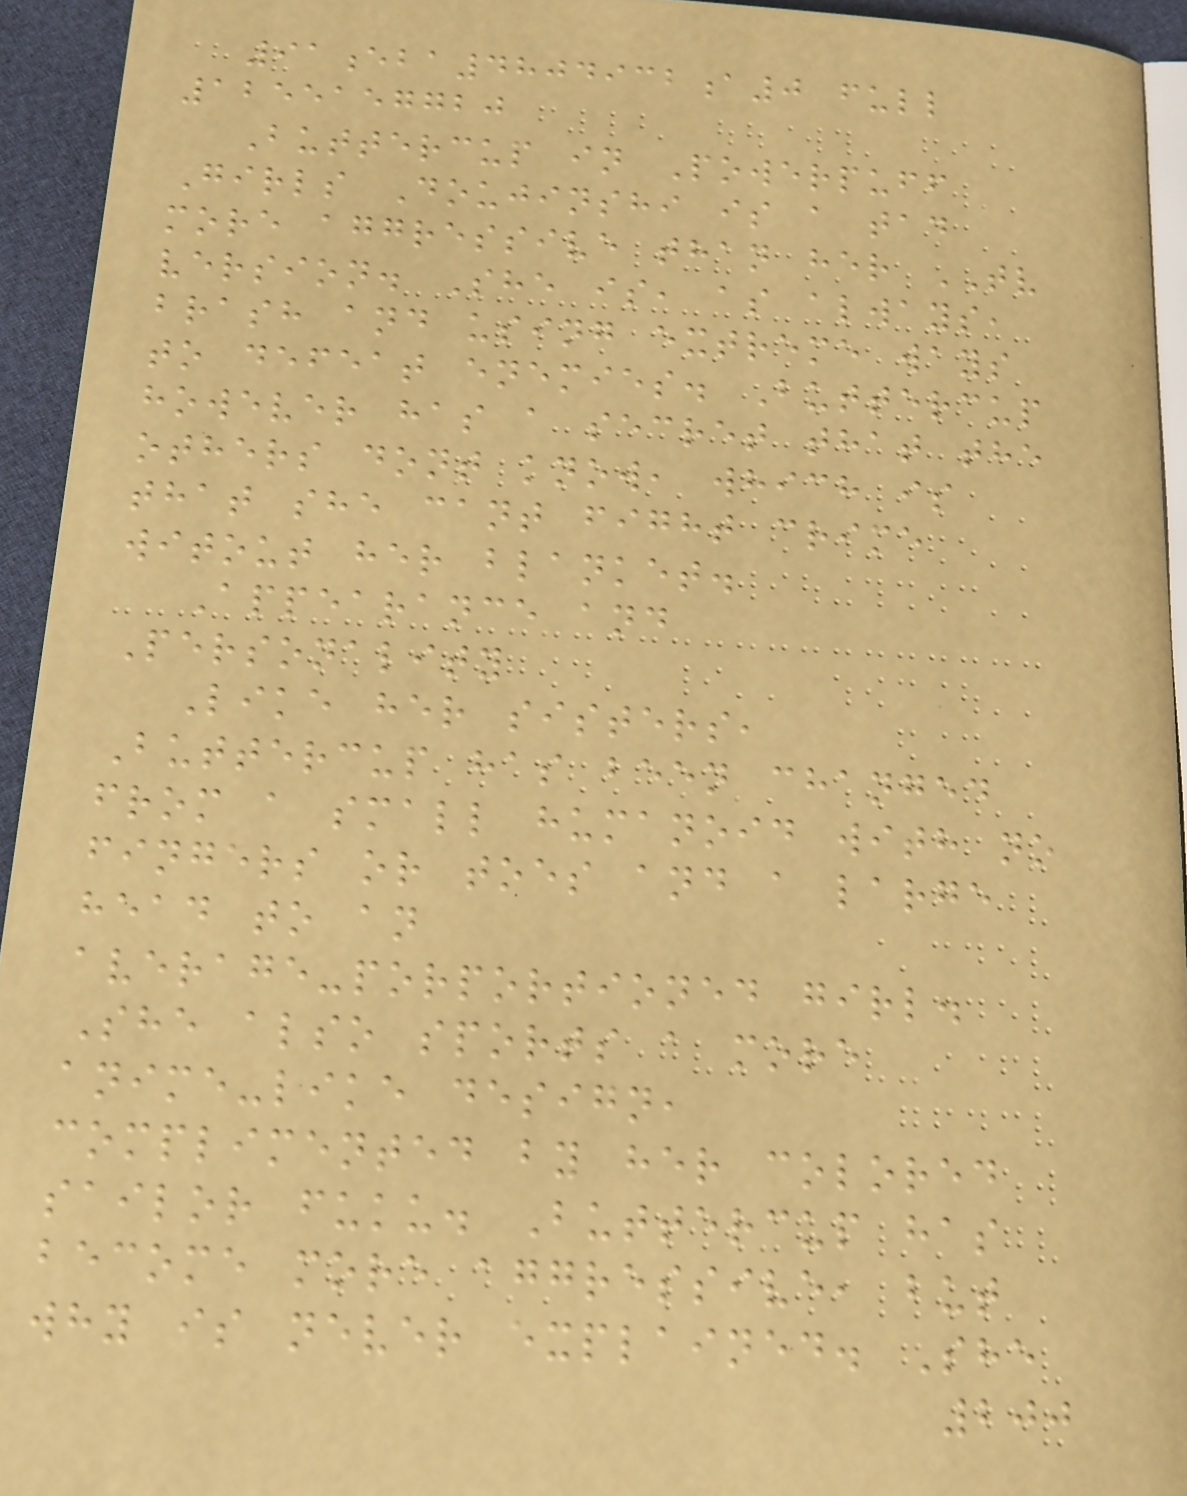91eba4804932a0 full
1255157720
Buttercup in Powerpuff
Girls Doujinshi is a tad
more aggressive than her TV
version. She is, as always,
brash and using extreme ways
to defeat enemies. Buttercup
however has a secret that the
others dont know, which is
that she cant fight crime
witout her blanket.
Appearance and
Personality
Like her sisters,
Buttercup has been changed
from a small humanoid with no
fingers or toes and a large
head to an
average-porportioned girl.
She also sports a more
anime-like design,
complimented by her colored
sailor fuku. Buttercup has
become more aggressive, but
why is never explained. She
200
